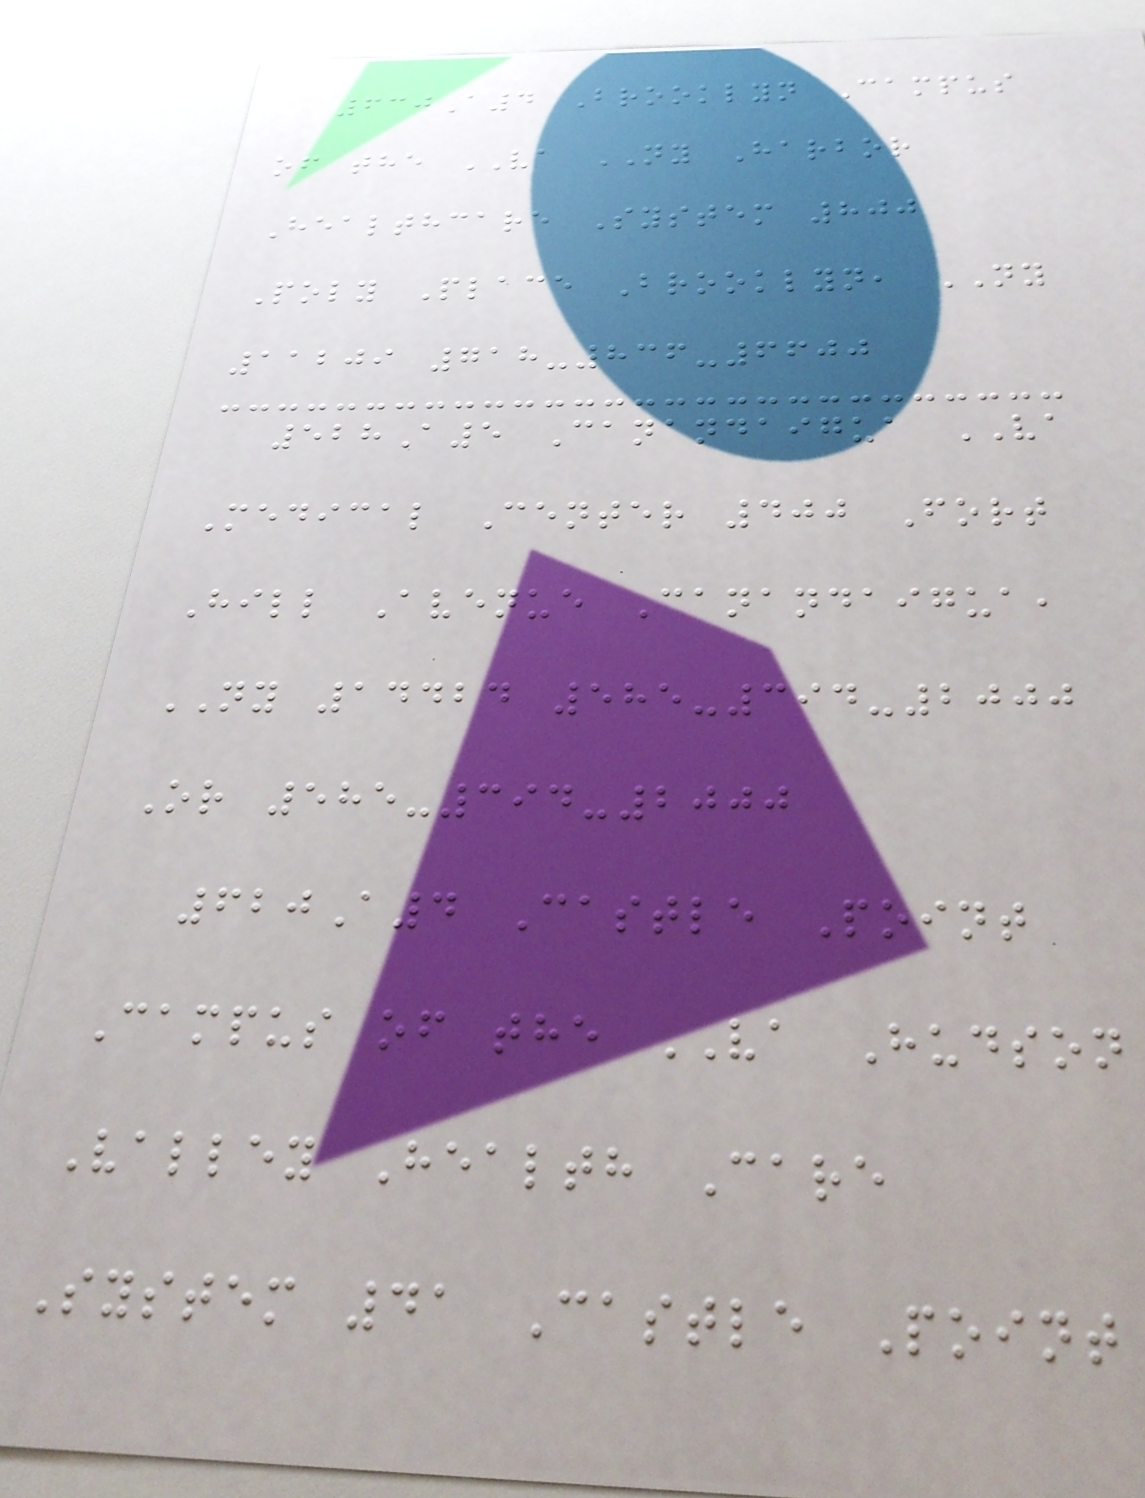630A4 Brooklyn Campus
of the VA NY Harbor
Healthcare System 800
Poly Place Brooklyn, NY
11209 718-836-6600
528A5 Canandaigua VA
Medical Center 400 Fort
Hill Avenue Canandaigua,
NY 14424 585-394-2000
Or 585-394-2000
620A4 Castle Point
Campus of the VA Hudson
Valley Health Care
System 41 Castle Point
